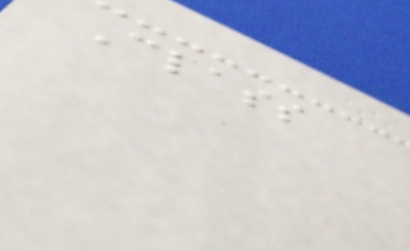Class
